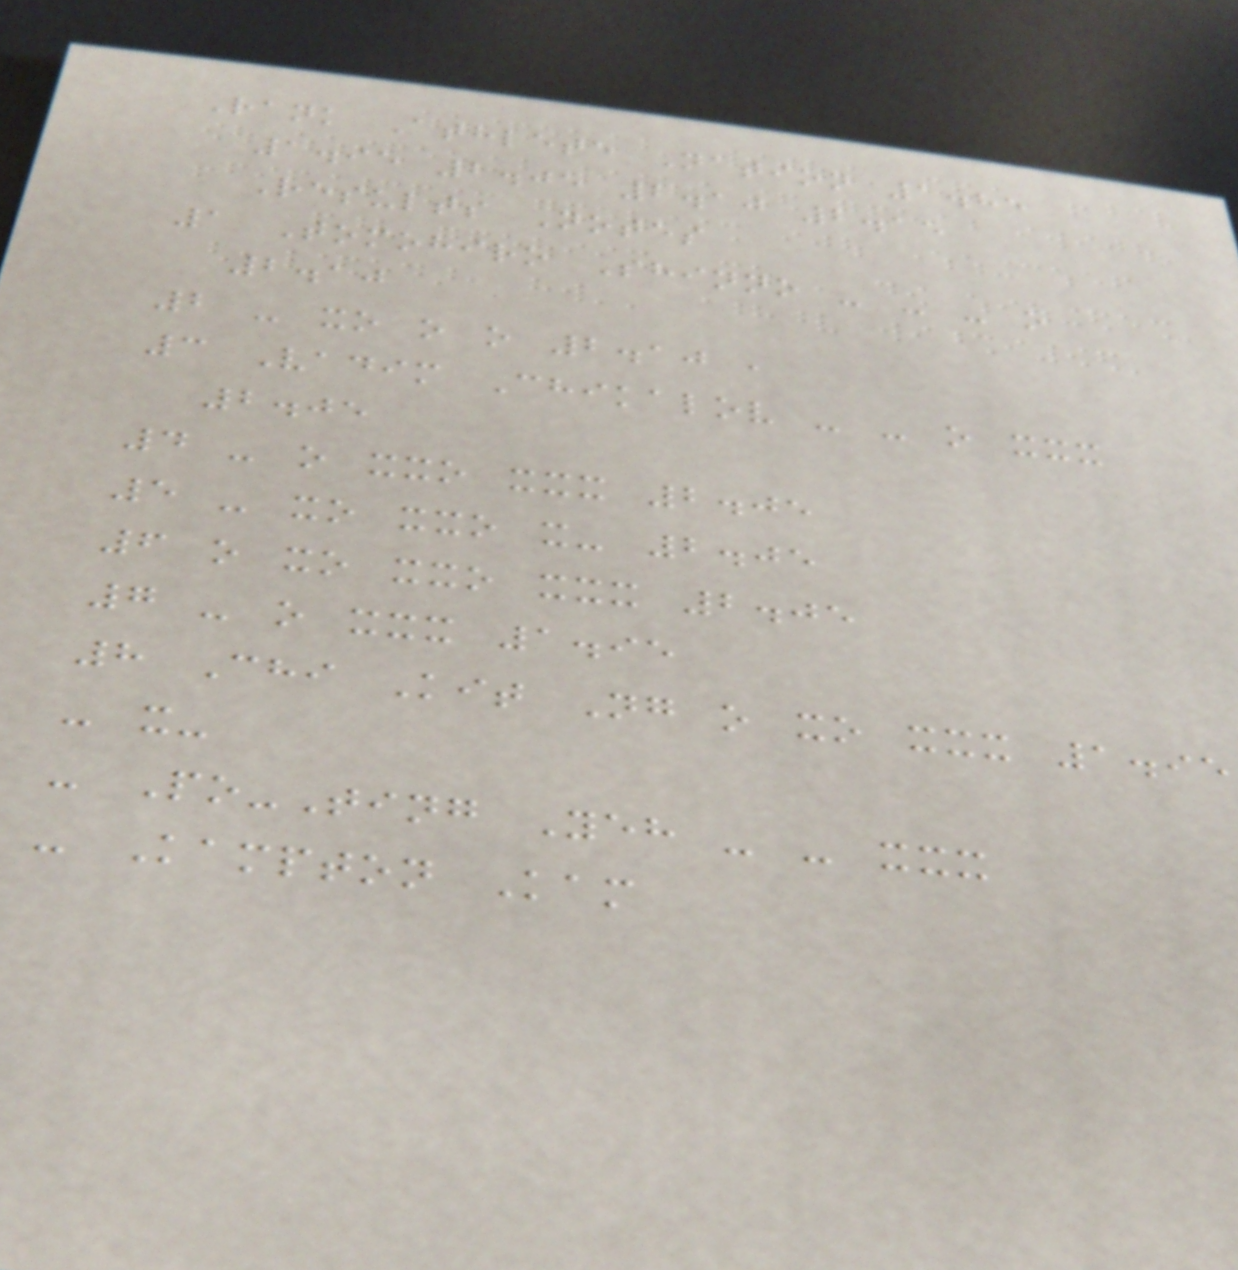Rank Athlete Nation 1.85
1.95 2.05 2.10 2.15
Results Notes
1 Tomohiro Shinno - - - o
2.10
2 - xo o o 2.10 ,
3 Vadim Chikalov - - o xxx
2.05
4 - o xxo xxx 2.05
5 - xo xxo x- 2.05
6 o xo xxo xxx 2.05
7 - o xxx 1.95
8 Chi Kit Ng o xo xxx 1.95
- x-
- Po-Ting Yeh - - xxx
- Kampton Kam
